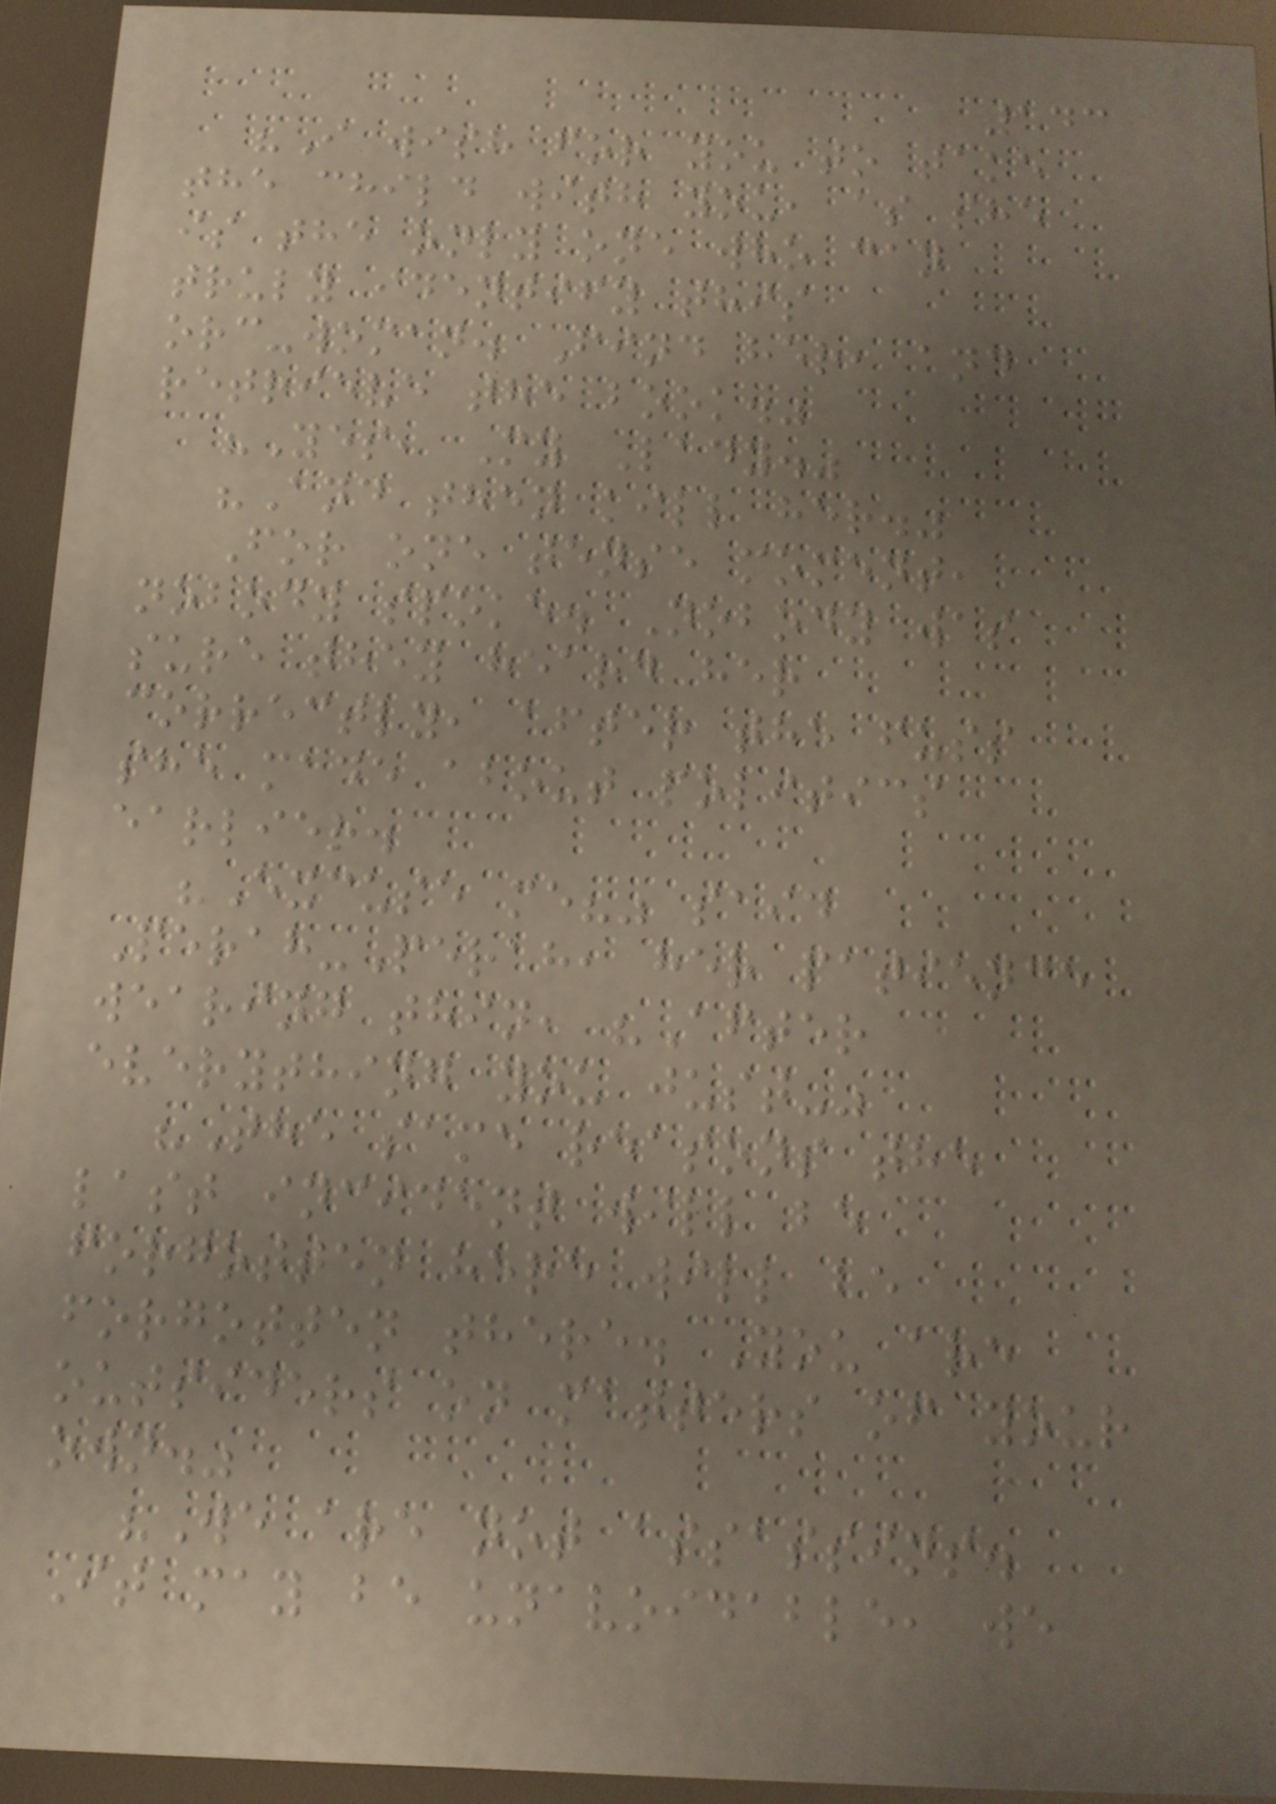143
"I wish for you to take
the child with you, as she
is the only one who can
truly identify this
orc-woman. Find her, and
retrieve the book."
"Yes, My Lady."
"And then kill her."
For one tense moment,
nobody spoke. Nobody was
sure they heard her
correctly, after the fuss
she made about politics
earlier.
"Excuse me?" said
Perah-Perah, her patience
wearing thin, "After
everything you just-"
"The same reasons the
last incident will be
forgotten here will be
forgotten there. You are
outsiders on matters of your
own."
"We are not assassins.
It may be unavoidable, we
